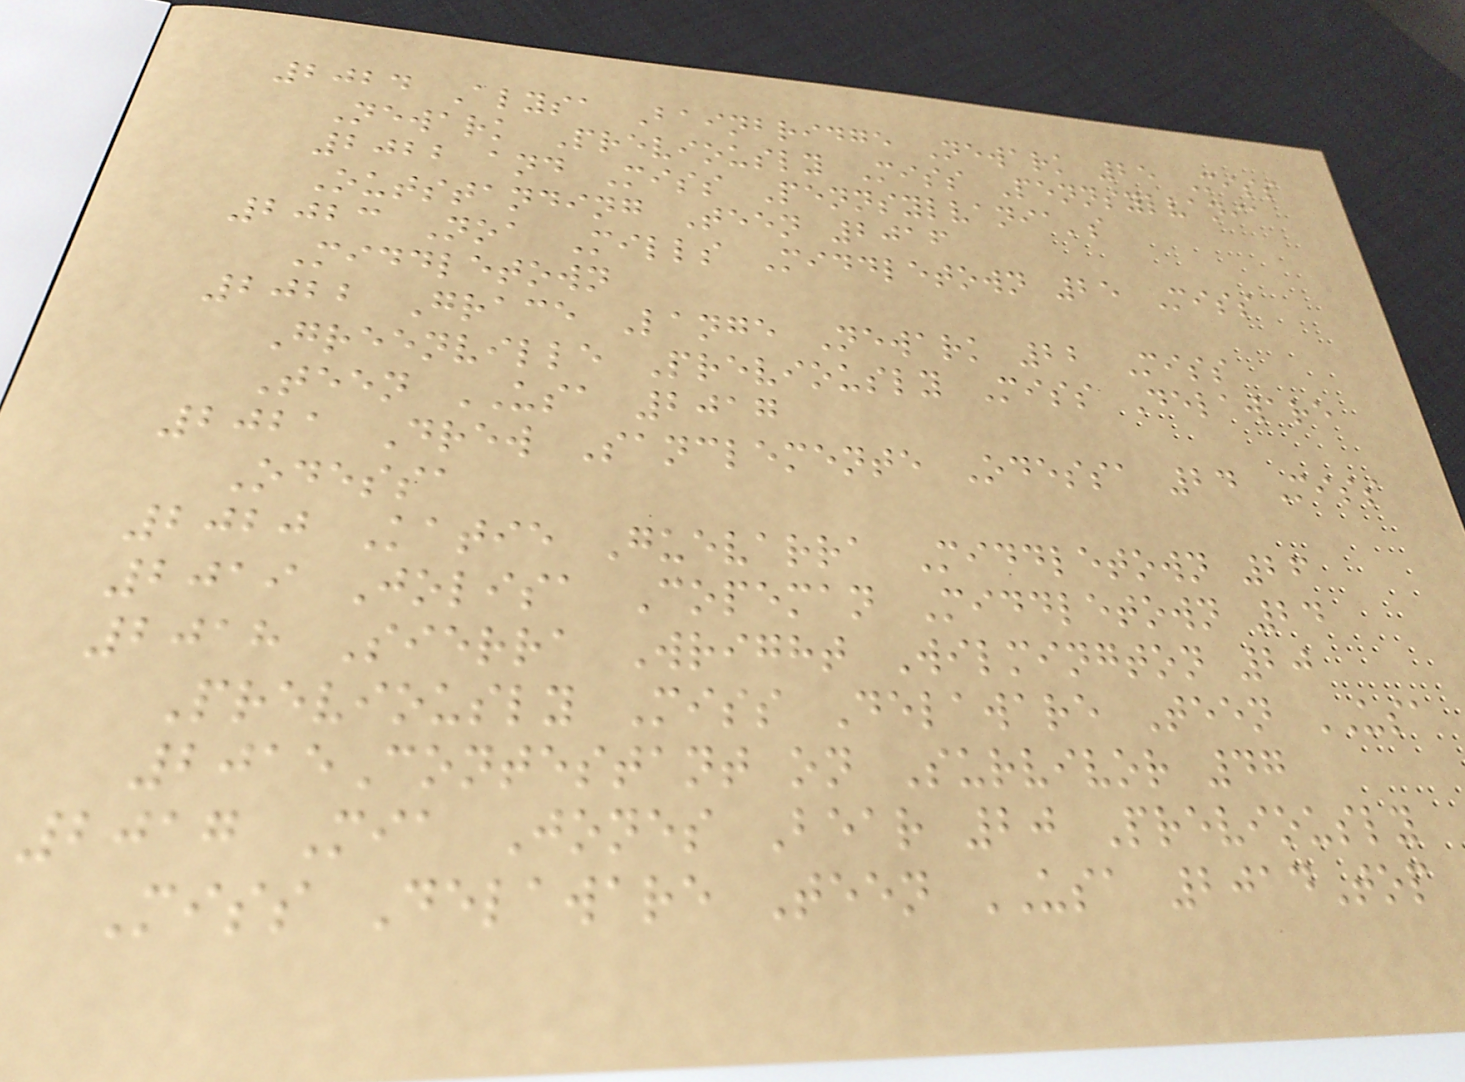2024 Alysa Bainbridge Newark 25 Miss
Newark Previously Miss Pennsylvania
2022 and Miss Pennsylvania's
Outstanding Teen 2016
2023 Noa Mills Middletown 25 Miss
Middletown
2022 Grace Lange Newark 22 Miss
Greenville Previously Miss Delaware
Teen USA 2017
2021 Drew Sanclemente Odessa 24 Miss
Odessa
2020 Katie Guevarra Middletown 26
2019 Jolisa Copeman Middletown 24
2018 Sierra Wright Wilmington 20
Previously Miss Delaware Teen USA
2015Contestant on Survivor 47
2017 Mia Jones Bear 20 Previously
Miss Delaware Teen USA 2014Top
